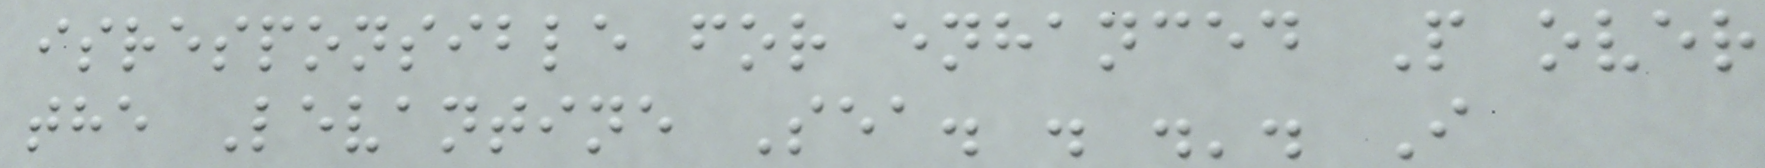isresponsible for enhanced P over
the Levantine Sea. . .'. I
